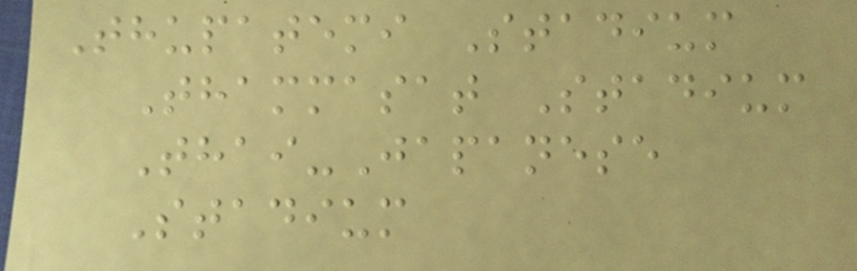Thupatemi Stadium
Thammasat Stadium
Thai-Japanese
Stadium
